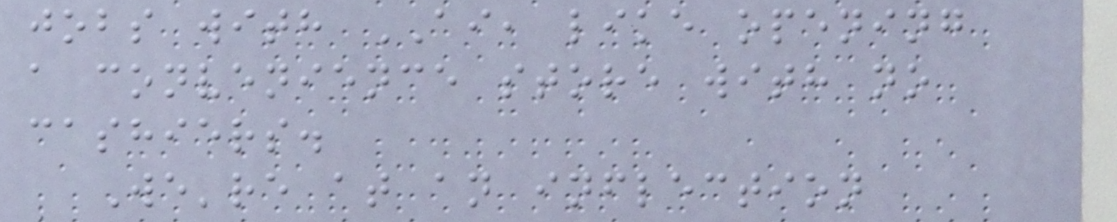jobs with AI, like opening
a convenience store with no
cashiers.
We're at an inflection
